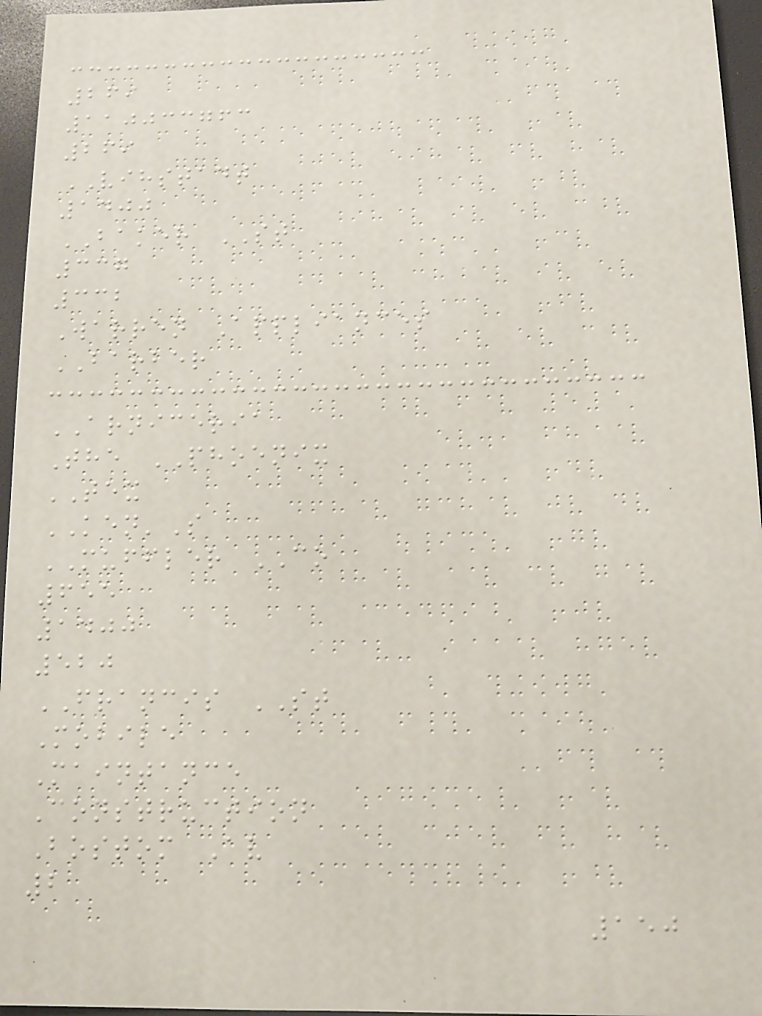269
110033763
269
VIHSTADT
1400
BAKER ST
337
332
Warren Appliances
BARBER
ARNICERIA
The PHOENIX
TEX
KEN'S
MUFFLER CO
655
1400
520
FRANCIS ST
Mobile
Maintance
Construction
Bostom Av
2
150
